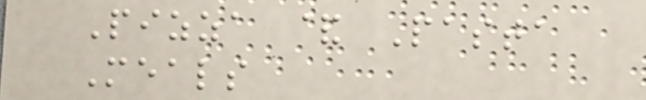Pizza & Pasta
Meals
